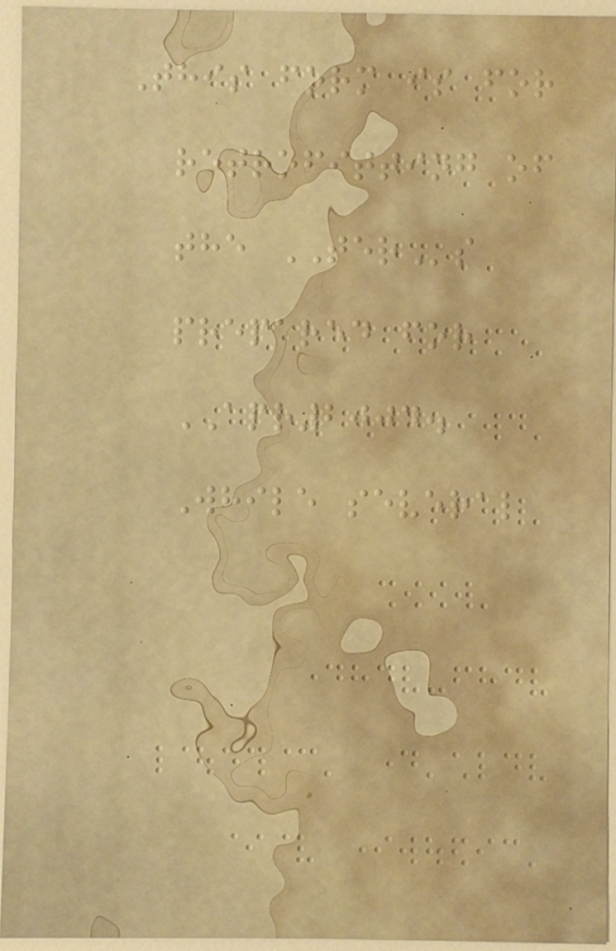This form is for
retrofitting of
the TERs
prepared for
APR2004.
While several
